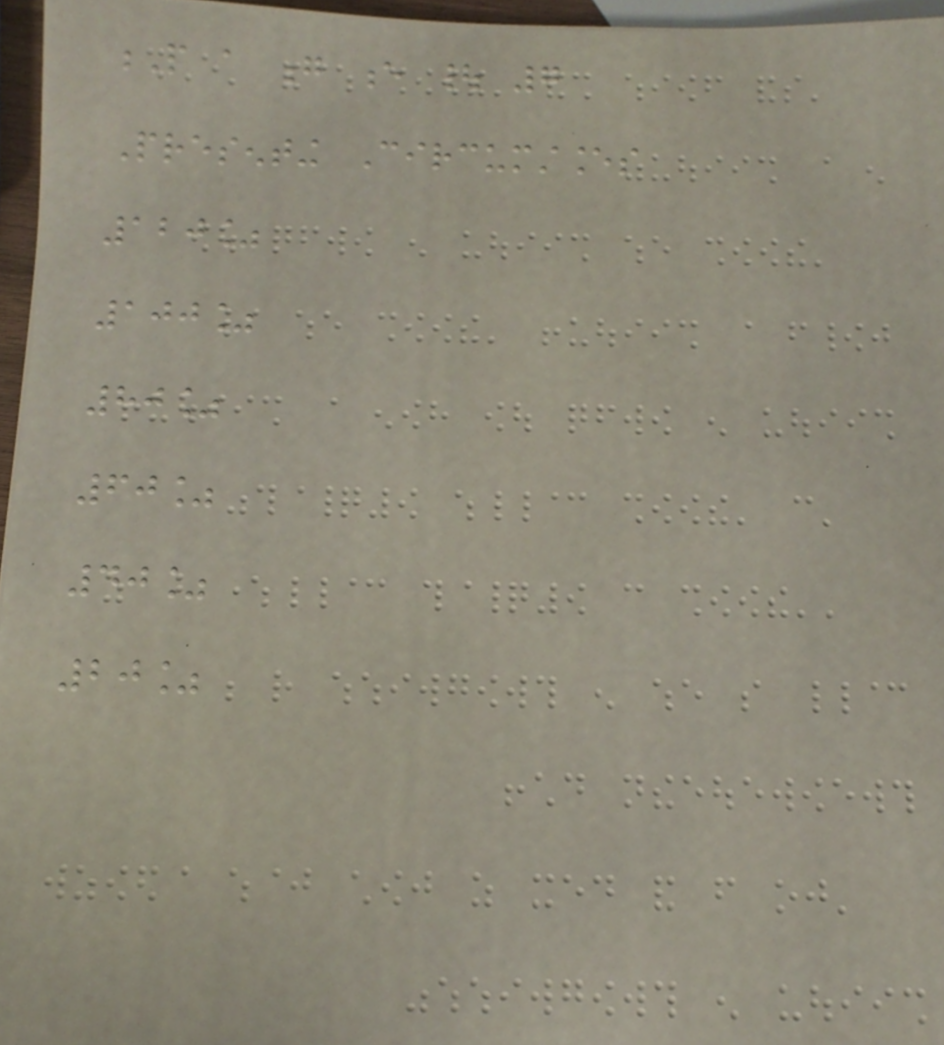P a g e | 7
Presenting Circumstances
120%
100%
80%
60%
40%
20%
